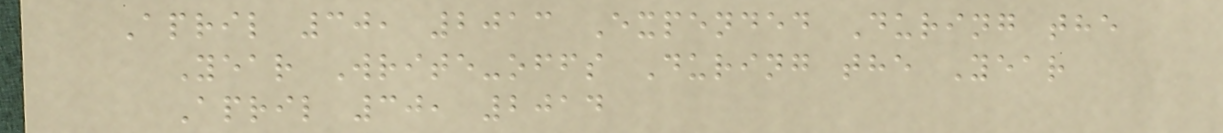April 30, 2013 Expended During the
Year Write-offs During the Year
April 30, 2014
